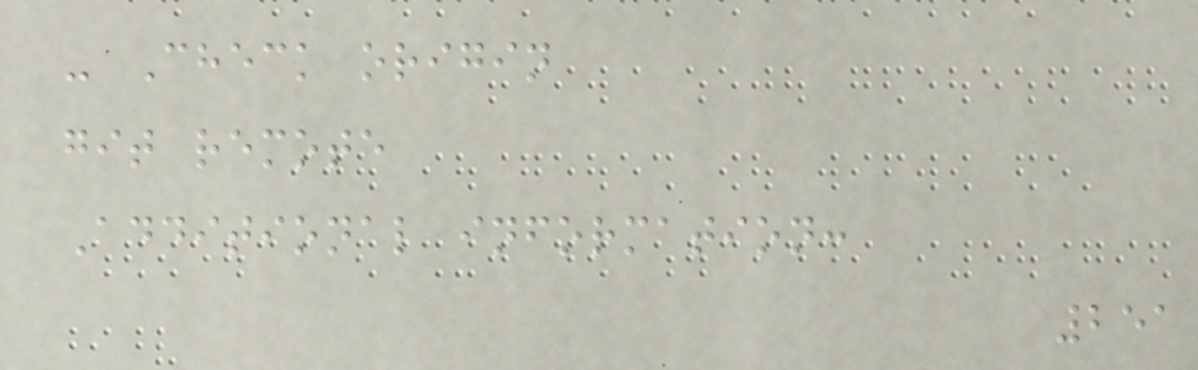- Check origin
git remote
Additional information:
251
